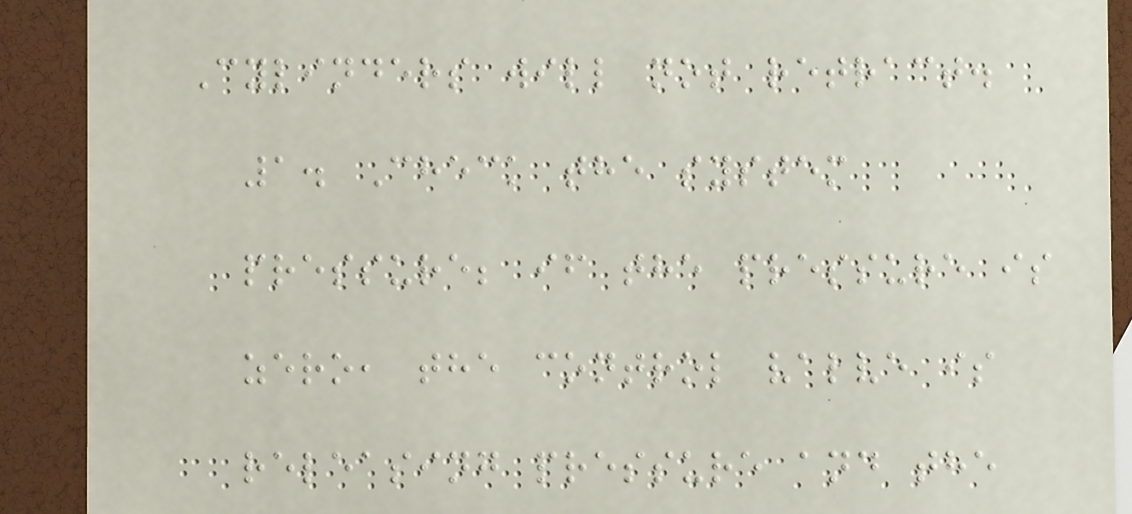Cylinders will not retract.
1. Check the system
pressure; if the pressure is
zero, the control valve is
releasing pressure and the
